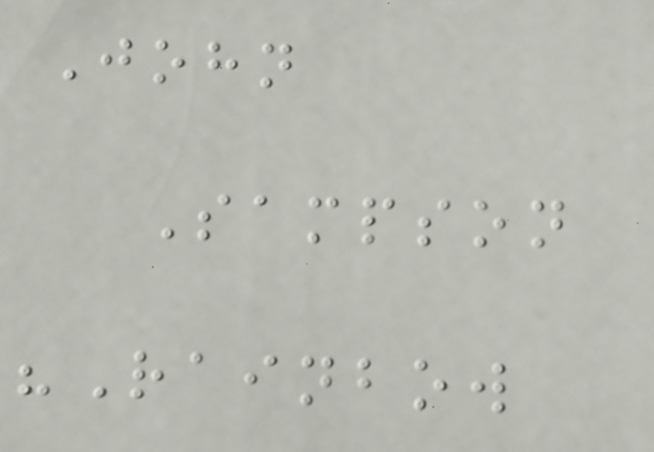John
Sampson
"Rainbow
